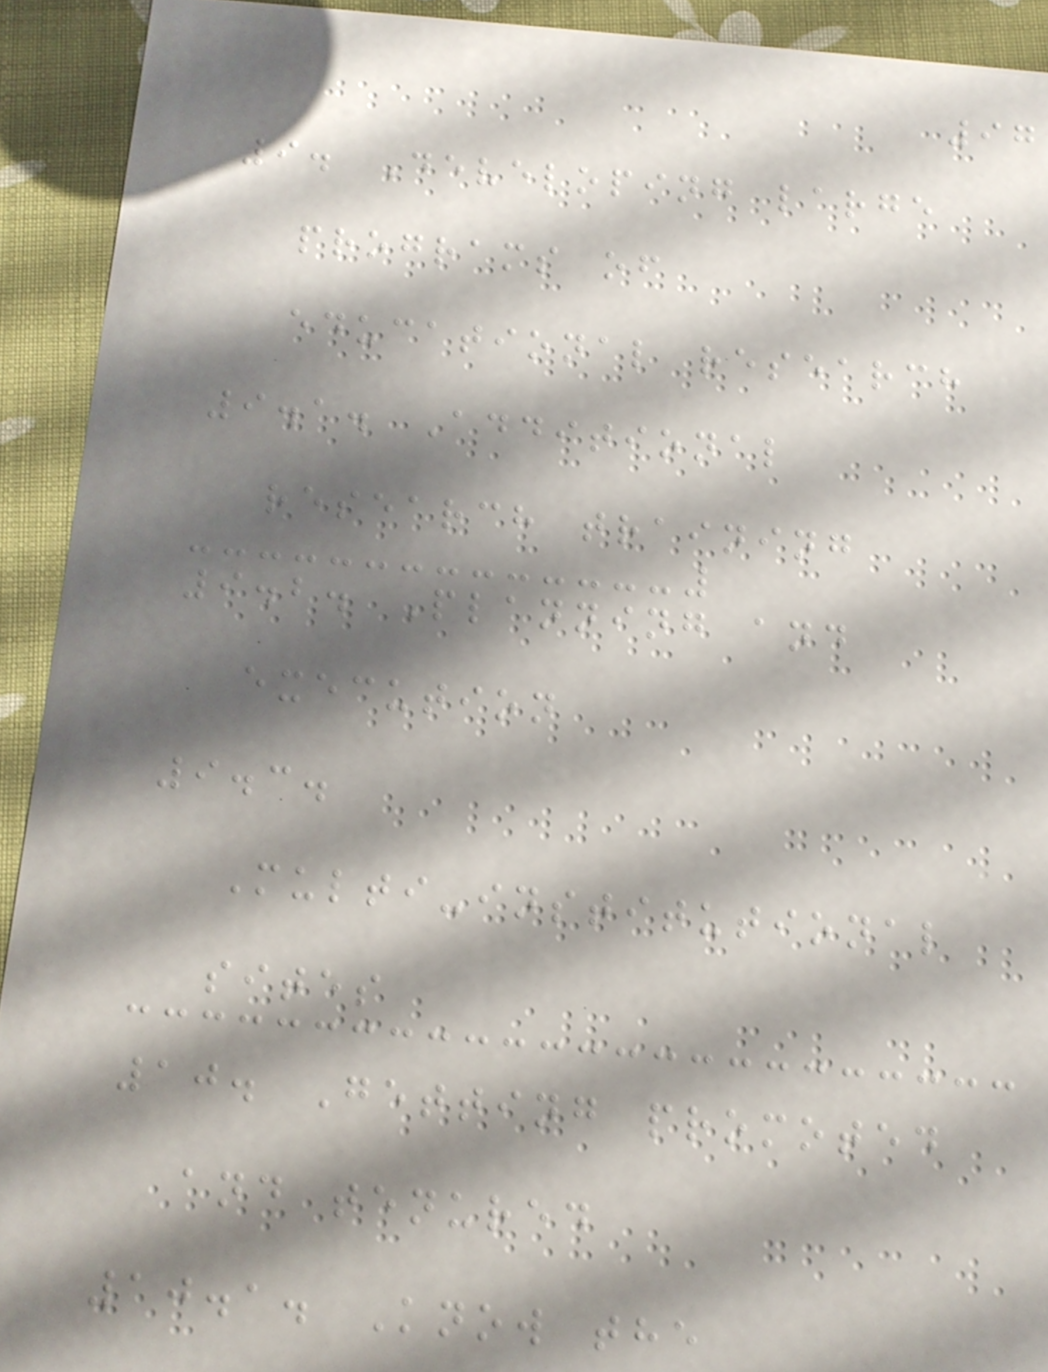97
9. Developing large
programs of
educational research
9.1. Additional
research training
9.2. Planning and
execution
9.3.
Multi-institutional
sites
10. Getting promoted
and tenured
10.1. Know the
